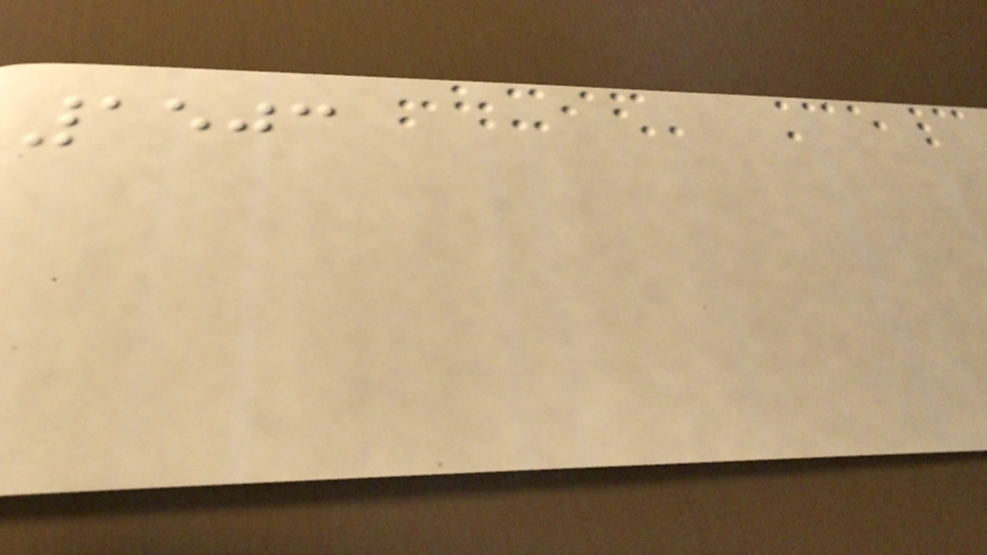1503
